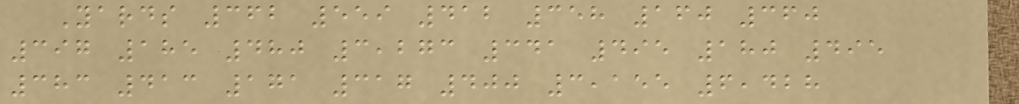Yards 362 559 412 358 160 360
397 185 480 3,273 341 495 180 495
383 413 171 317 400 3,155 6,428
